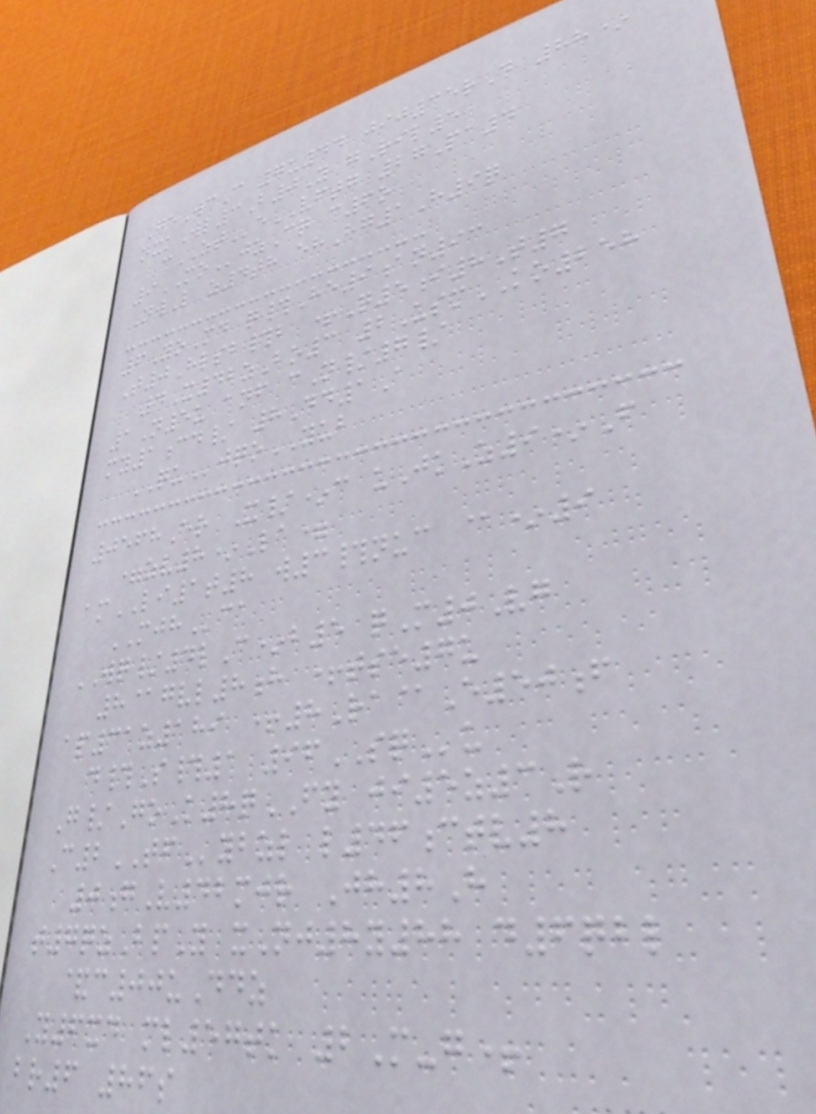GeWcC 7u44 jij35rD 88*
nxkWl3B0Y gRil5
cZTeVFTG 27Pa4
9MOjzCq c6o
NwL z4th ehHg1H9q
6YoMd q#He9an93
T0Hlsb#b +Q5i8T7
4X42zBo3 2UsmKO258
1N5u anf cN/7/
my1cd/ 8Dd1A
QUjqoYUB
0568Er X/*c uJkZ9*F
=zv8*La=
amLI1t8 w3#nuc @*9
MJHca
WQ/4lC*b5 qM0Vg
8@gvl8h +tse7u
ap31z189 +8Ra@E50f
d#S#1 96SQu
G/GoK8qFY ji5z3R
C2TFybzl l46ctv8
0gV42mjr Jh8H
t7qzBpY xNj8y88 d6qbl
&c00uDdz
Y6xd ml57tk 2M-g+
br6 86s
